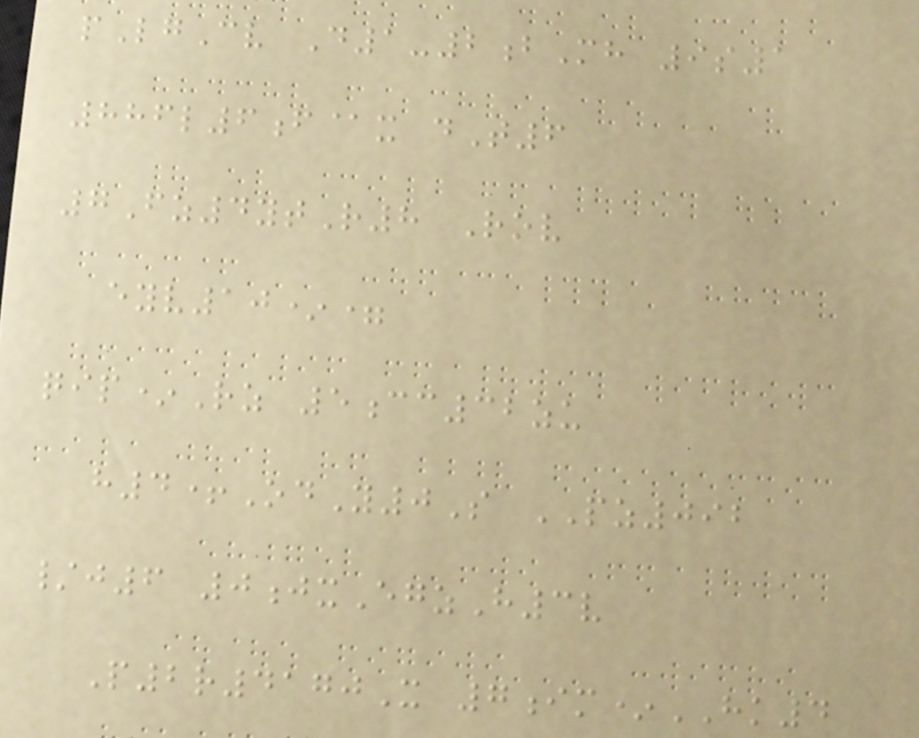pLgCv D1-2bMh 9s1
886l6f@x dT6
7Fz4ytR8 Rov
eyv10*=
qip*Rz 5cc32zu
h4+OdY0S PZ092
/j6 0jxEgzH3v
P2r4170X 7im*HK4
